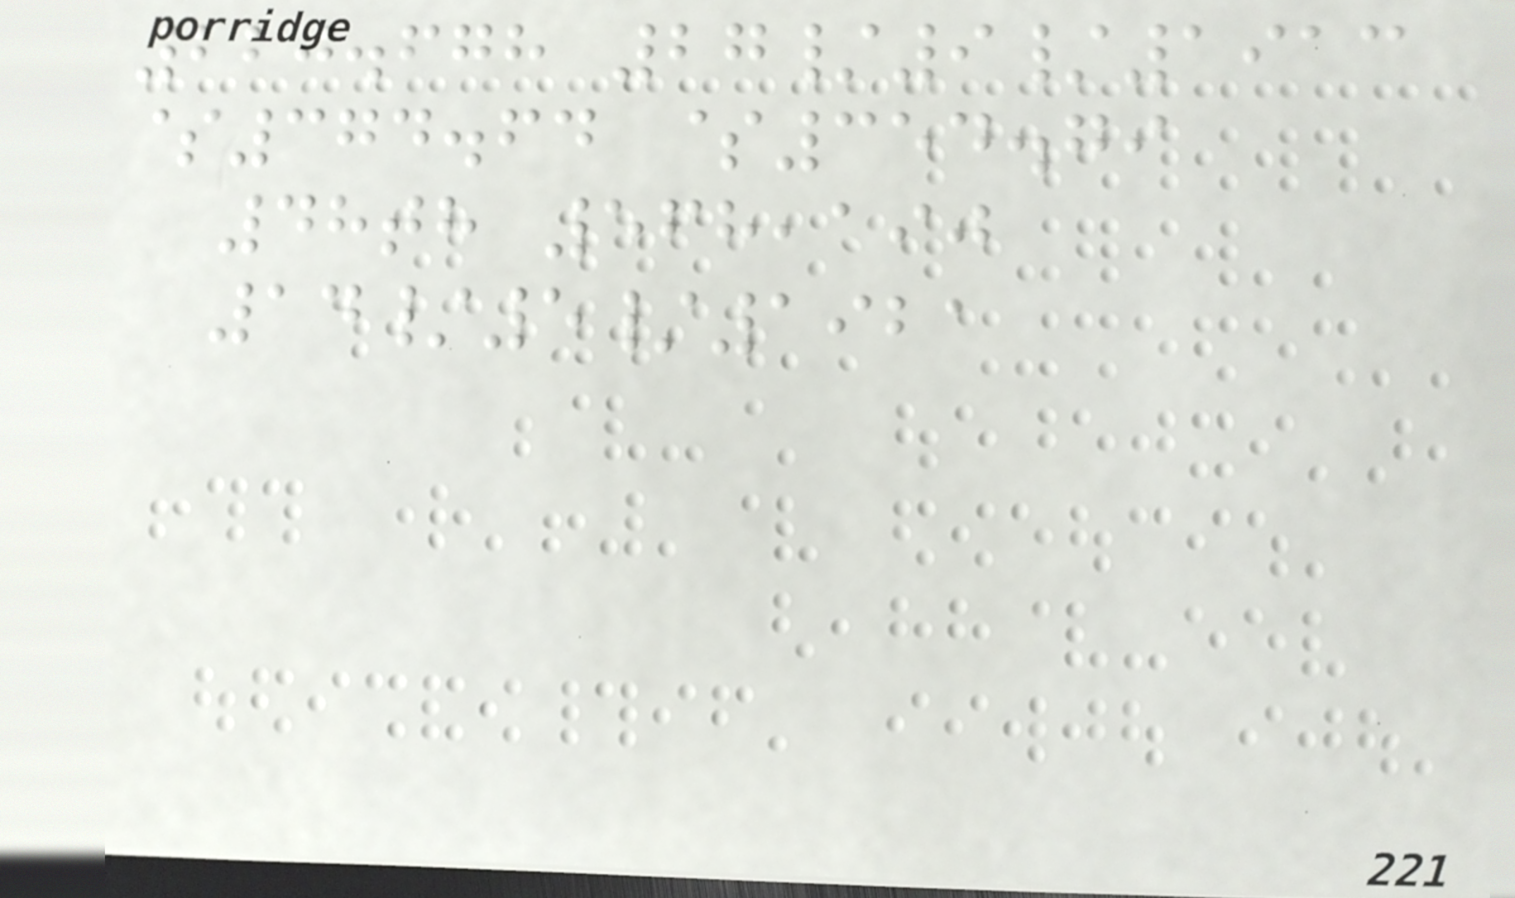220.678 27/9/1913
$374.64 $354.79
48th 568,190
14/5/1921
